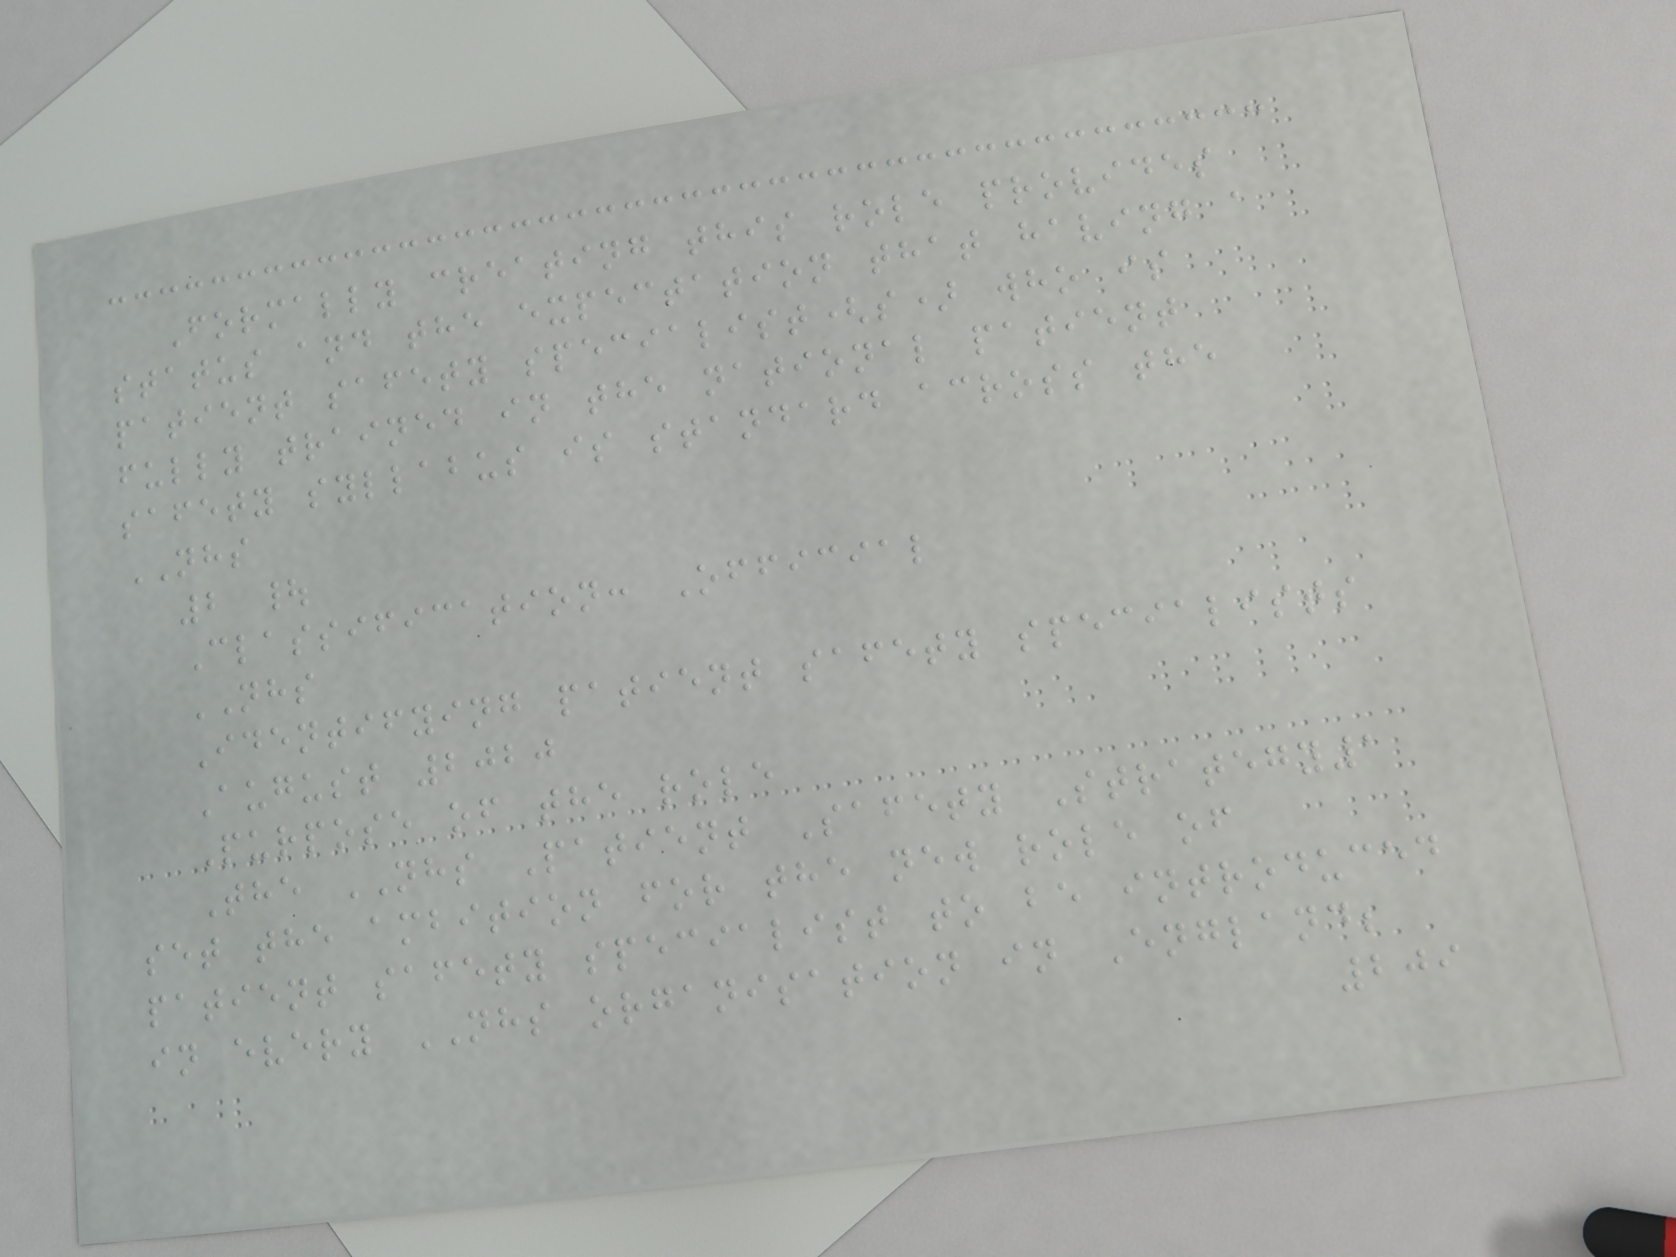Formally creating this role provides
status and the expectation that having a
patient safety specialist(s) who is
fully trained in the national patient
safety syllabus is standard across the
NHS
2 |
Classification: Official
NHS
Identifying patient safety specialists
August 2020
Purpose of the role
The NHS Patient Safety Strategy1
set the ambition for the new role of
patient safety specialist to be introduced
in every NHS organisation in England;
209
